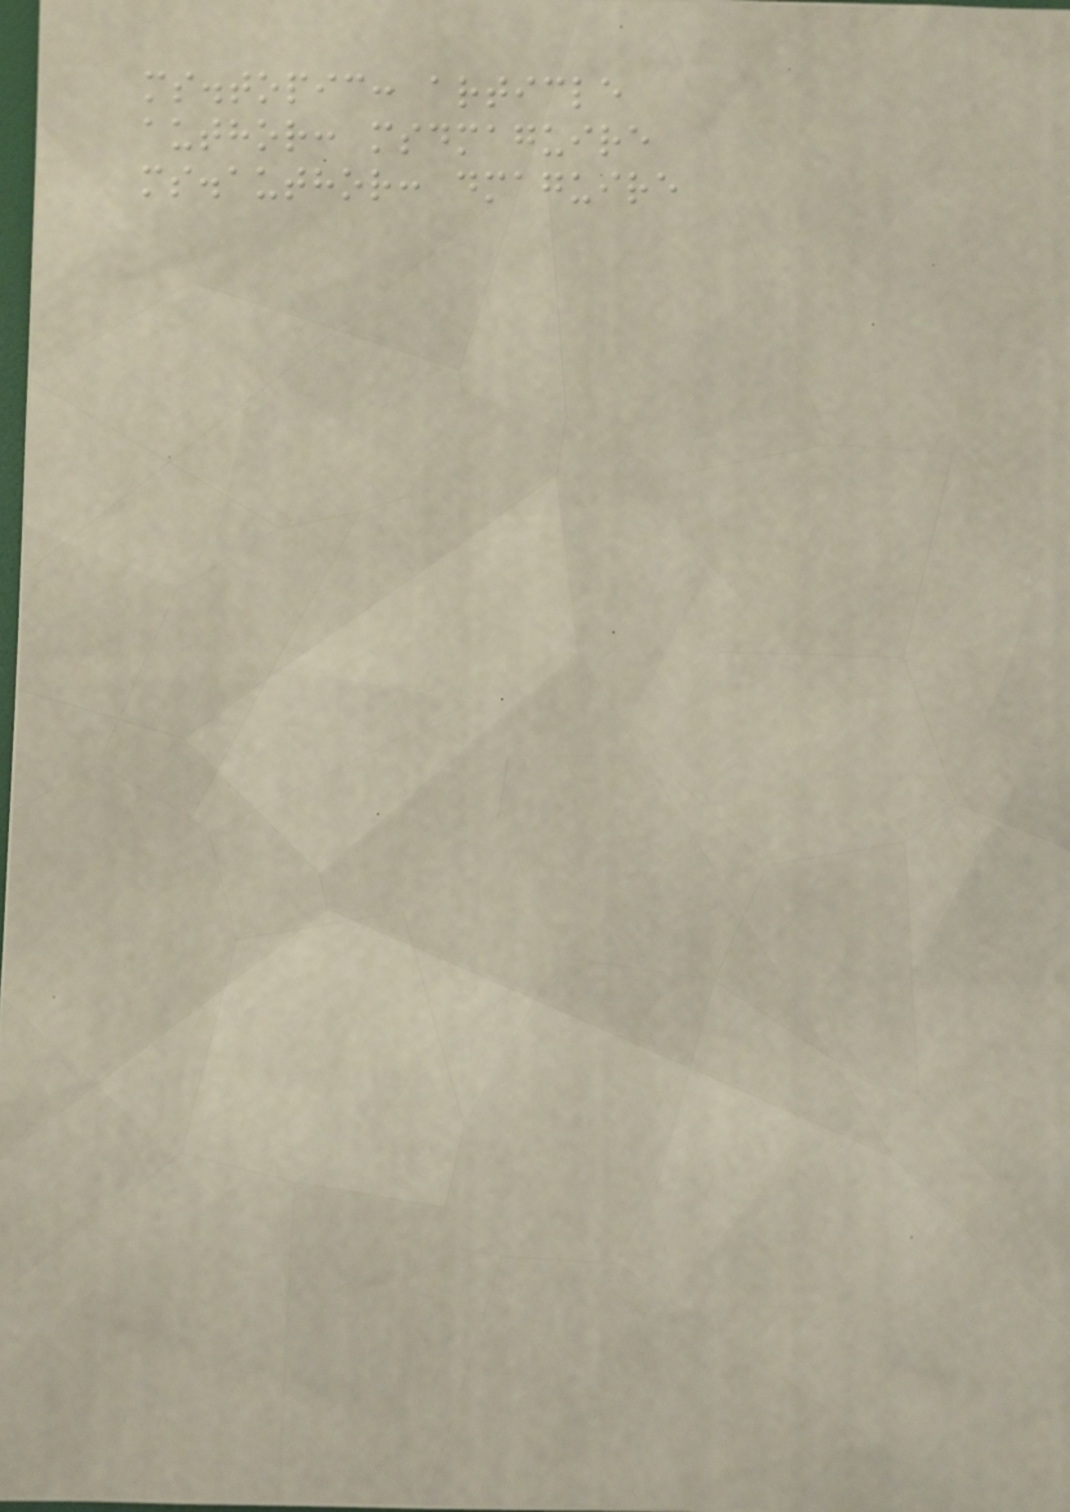ms.topic: article
author: msdmaguire
ms.author: dmaguire
